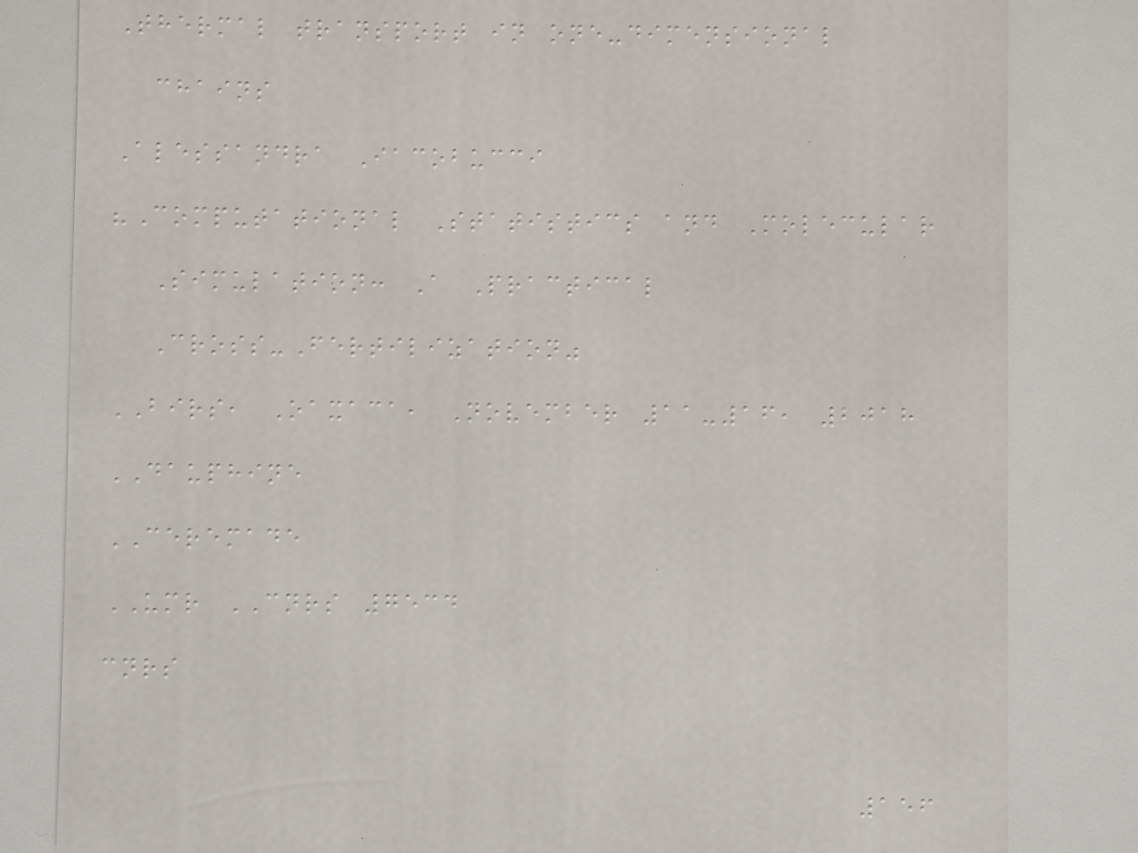Thermal transport in one-dimensional
chains
Alessandra Iacobucci
"Computational Statistics and Molecular
Simulation: A Practical
Cross-Fertilization"
BIRS, Oaxaca, November 11-16, 2018
DAUPHINE
CEREMADE
UMR CNRS 7534
cnrs
156
